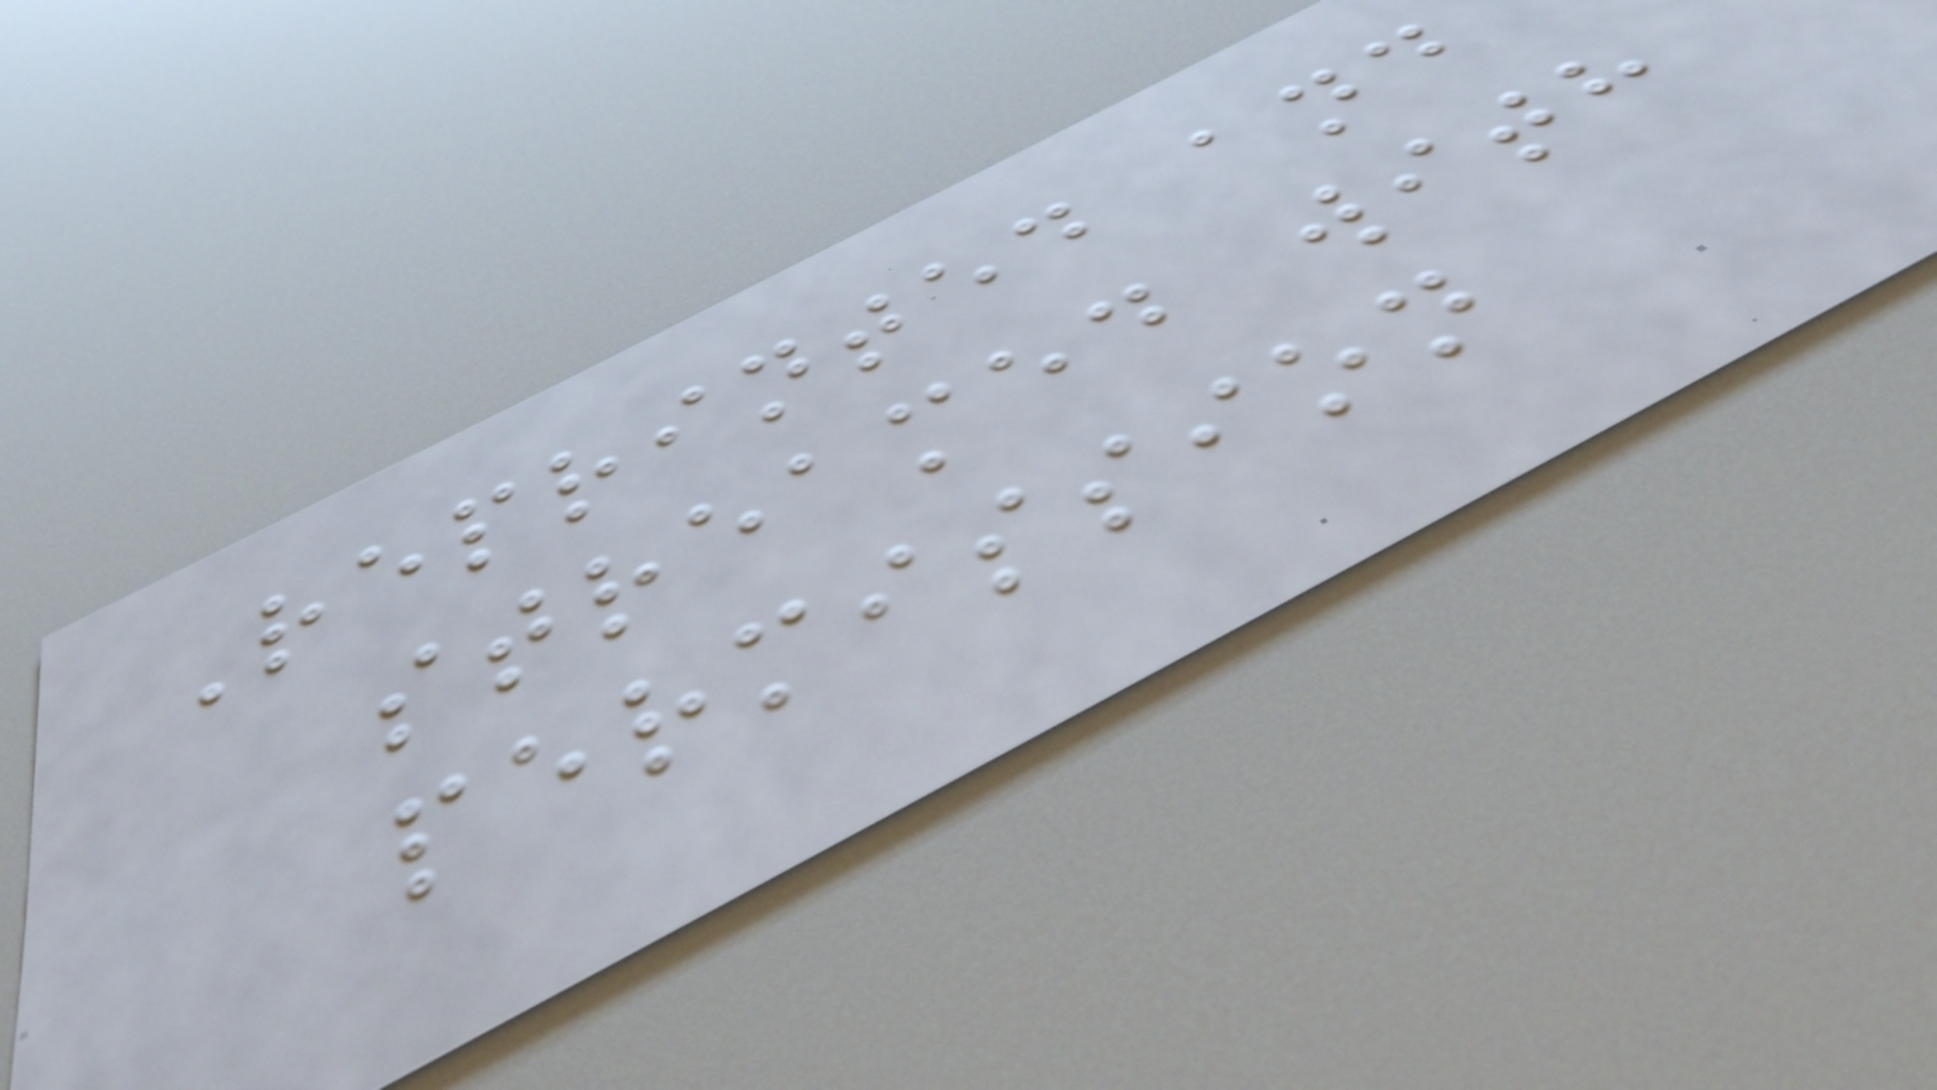Reprinted and
streamed with
permission
